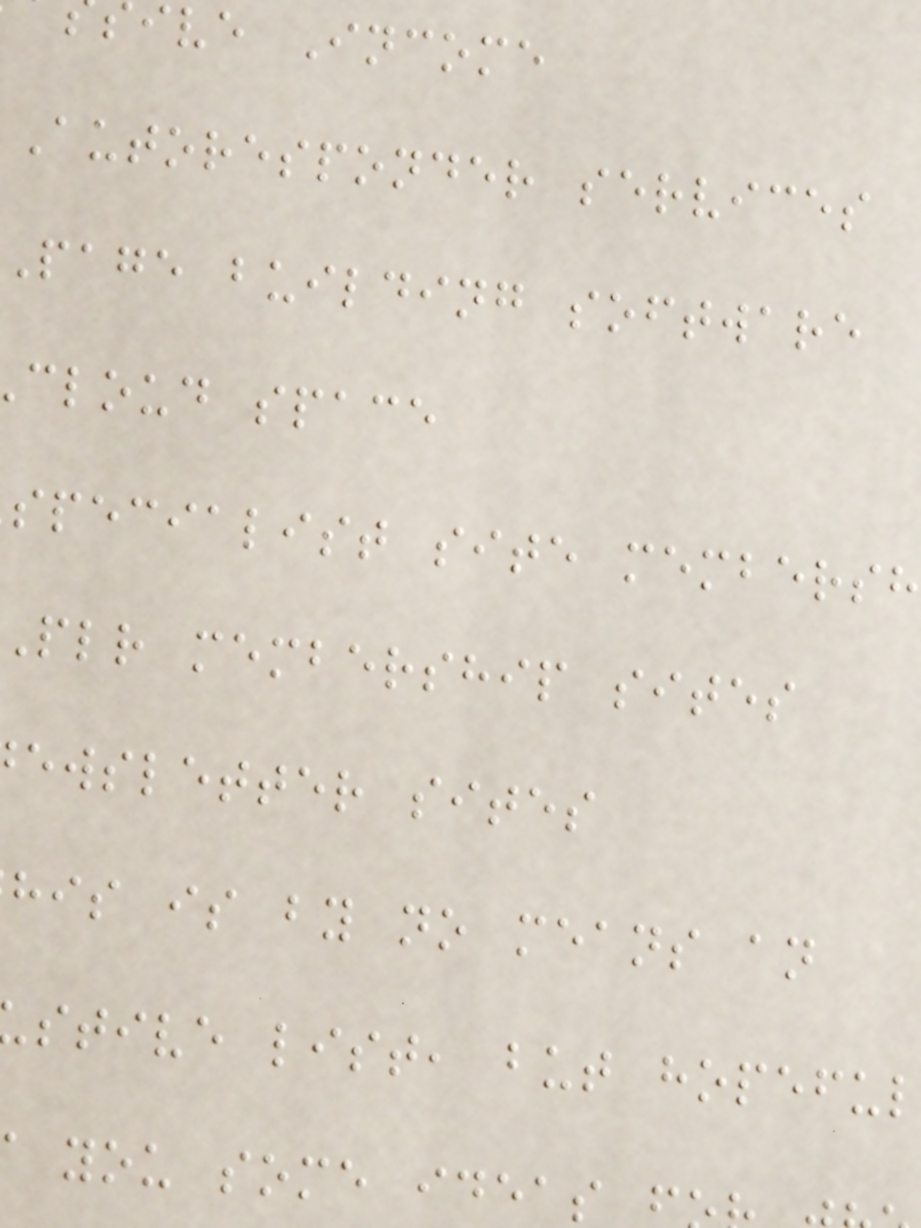ive Income
Autoresponder services
page building software
cloud space
specialist site membersh
plr membership sites
ewsletter sites
his is by no means an
stive list, but hopeful
you some ideas
